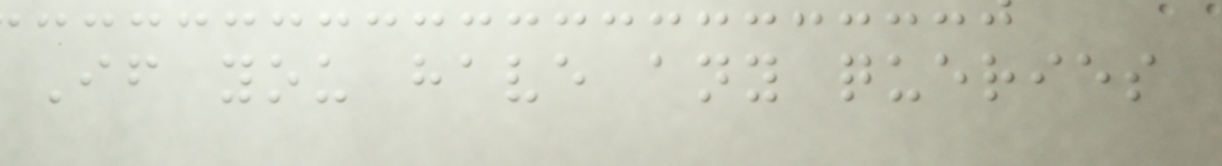If you have any queries
